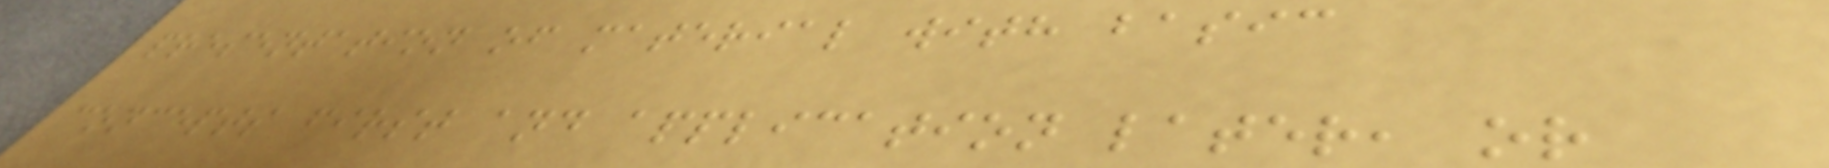presentation of material with basic
concepts first and application later, or
